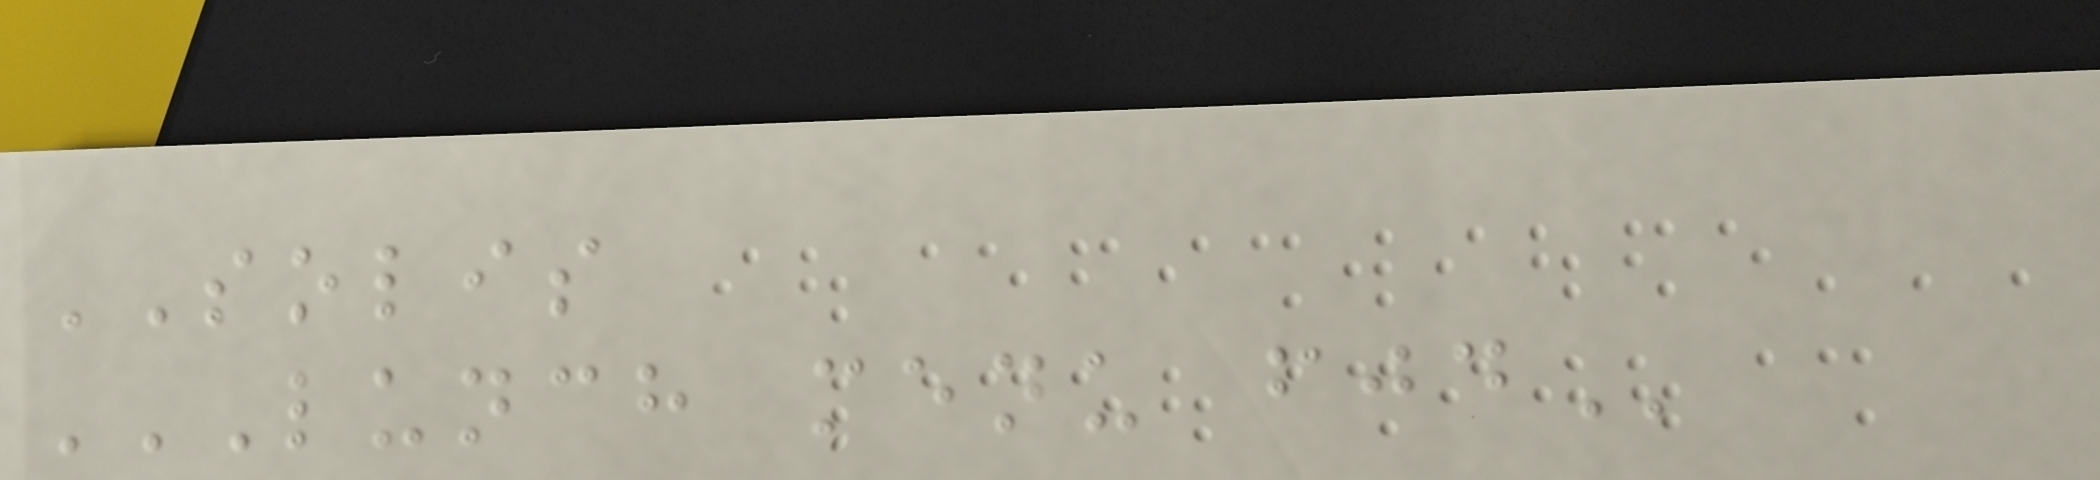SOLIS
LUNCH MENU FJD
